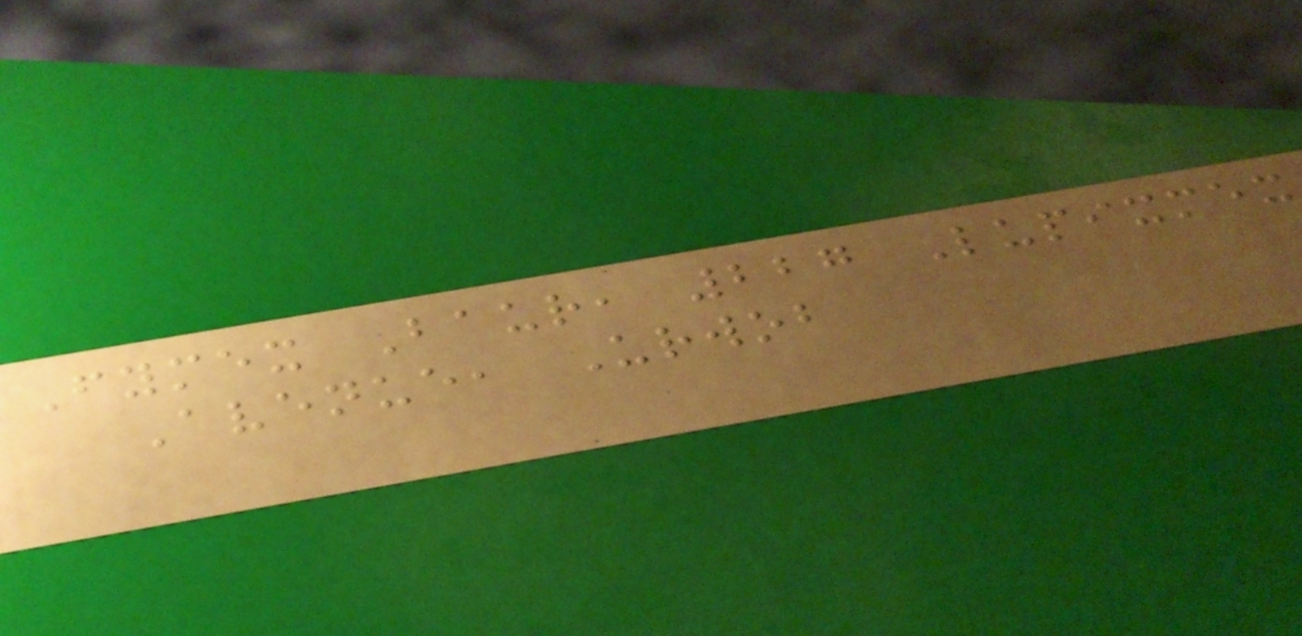Fymex Baur, 227 Lupixmex
Avenue, Urwob
